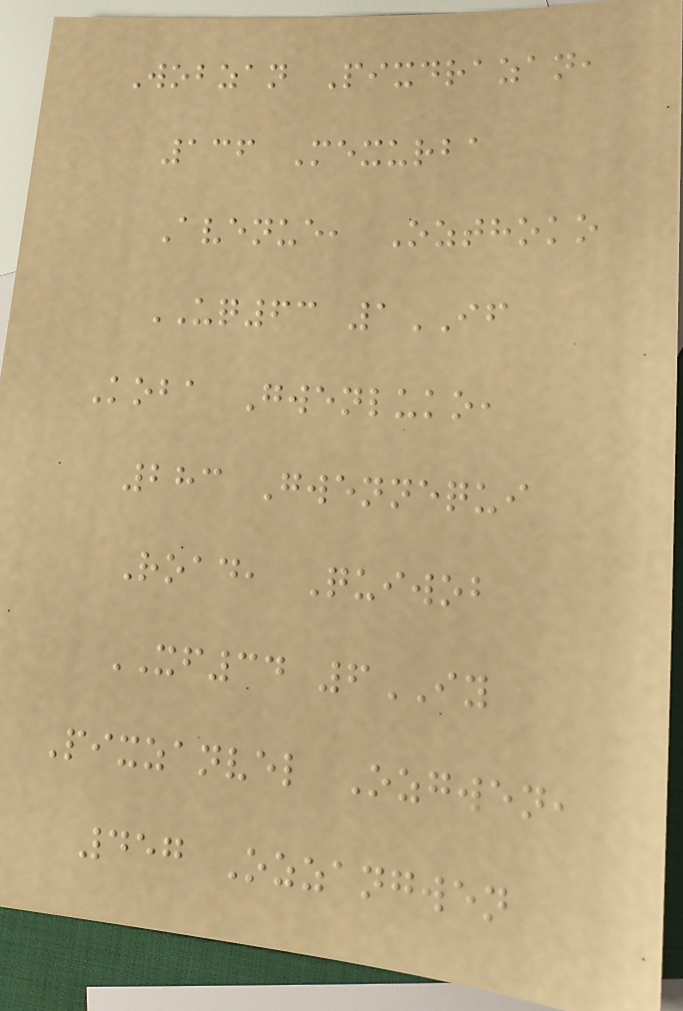Wobzan Pixdrazan,
136 Mexurba
Avenue, Ozthoko
UQ63 1IF
Koba Gwenluko,
283 Gwennequi
Road, Quiwob
XF34 6IY
Pixzanvel Ozgwen,
457 Ozzangwen
